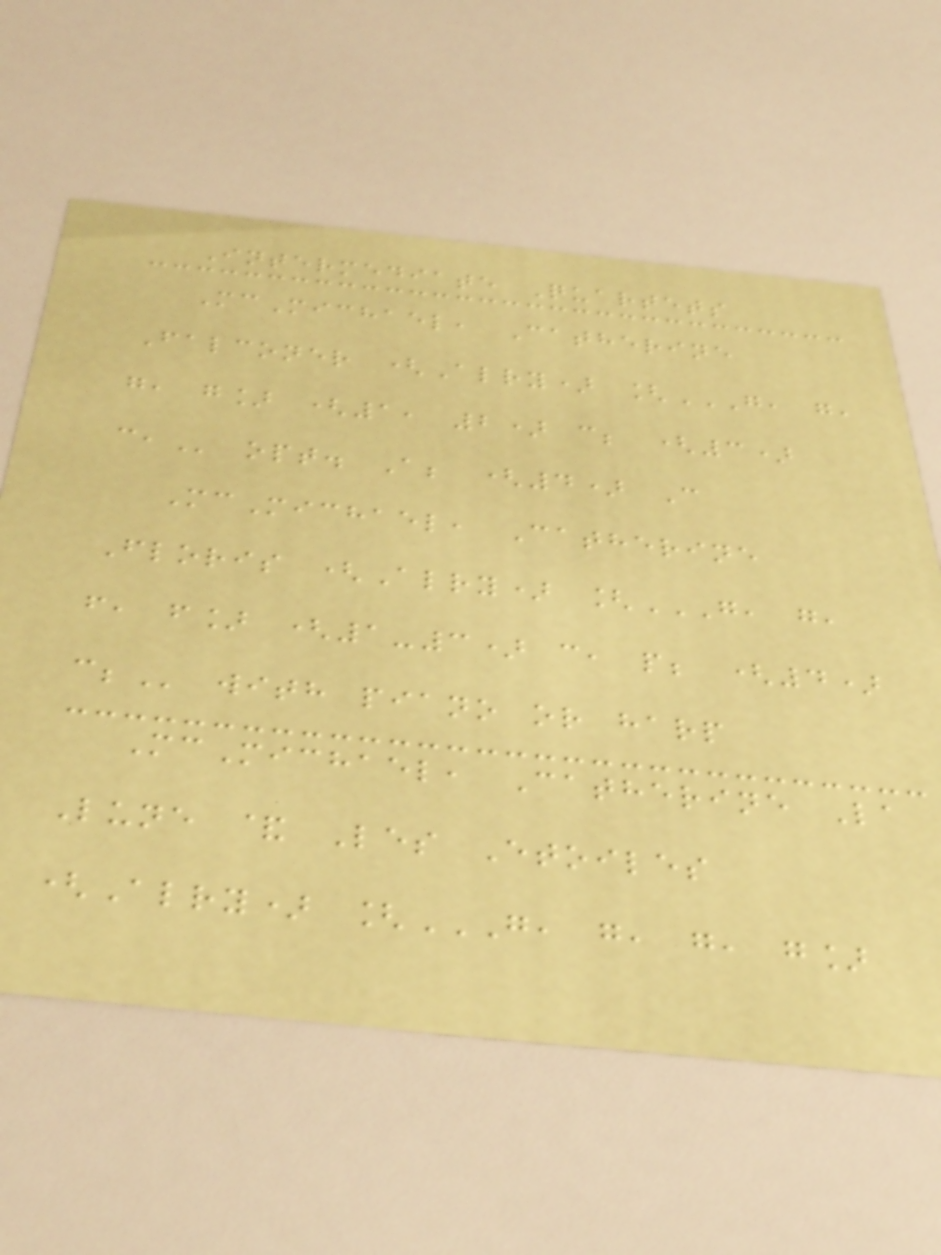Intermediate Quartets
McMichael, Catherine
Falconer (Alry) [G, G,
G, G] (1, 2) C; (3)
C, opt. A; (4) C
McMichael, Catherine
Floris (Alry) [G, G,
F, F] (1-3) C, P; (4)
C; with piano or harp
McMichael, Catherine La
Lune & Les Etoiles
(Alry) [G, G, G, G]
